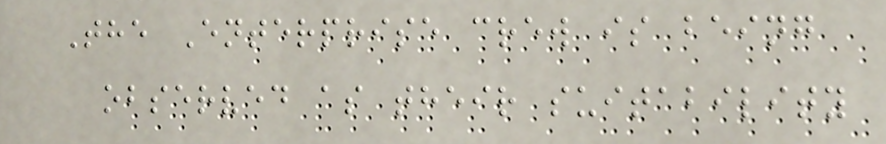The Enterprise crew is being
observed as their suitability
